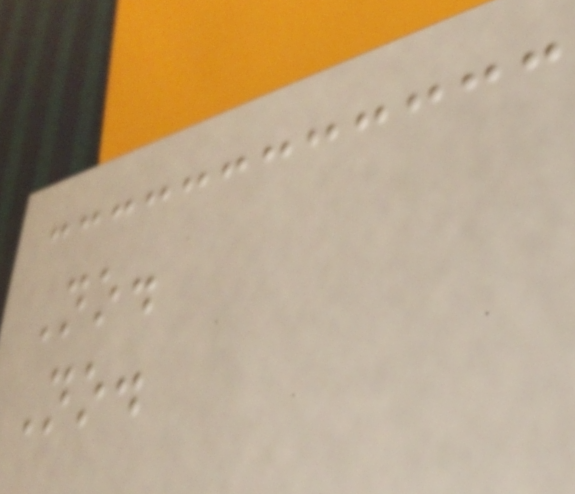No.
No.
